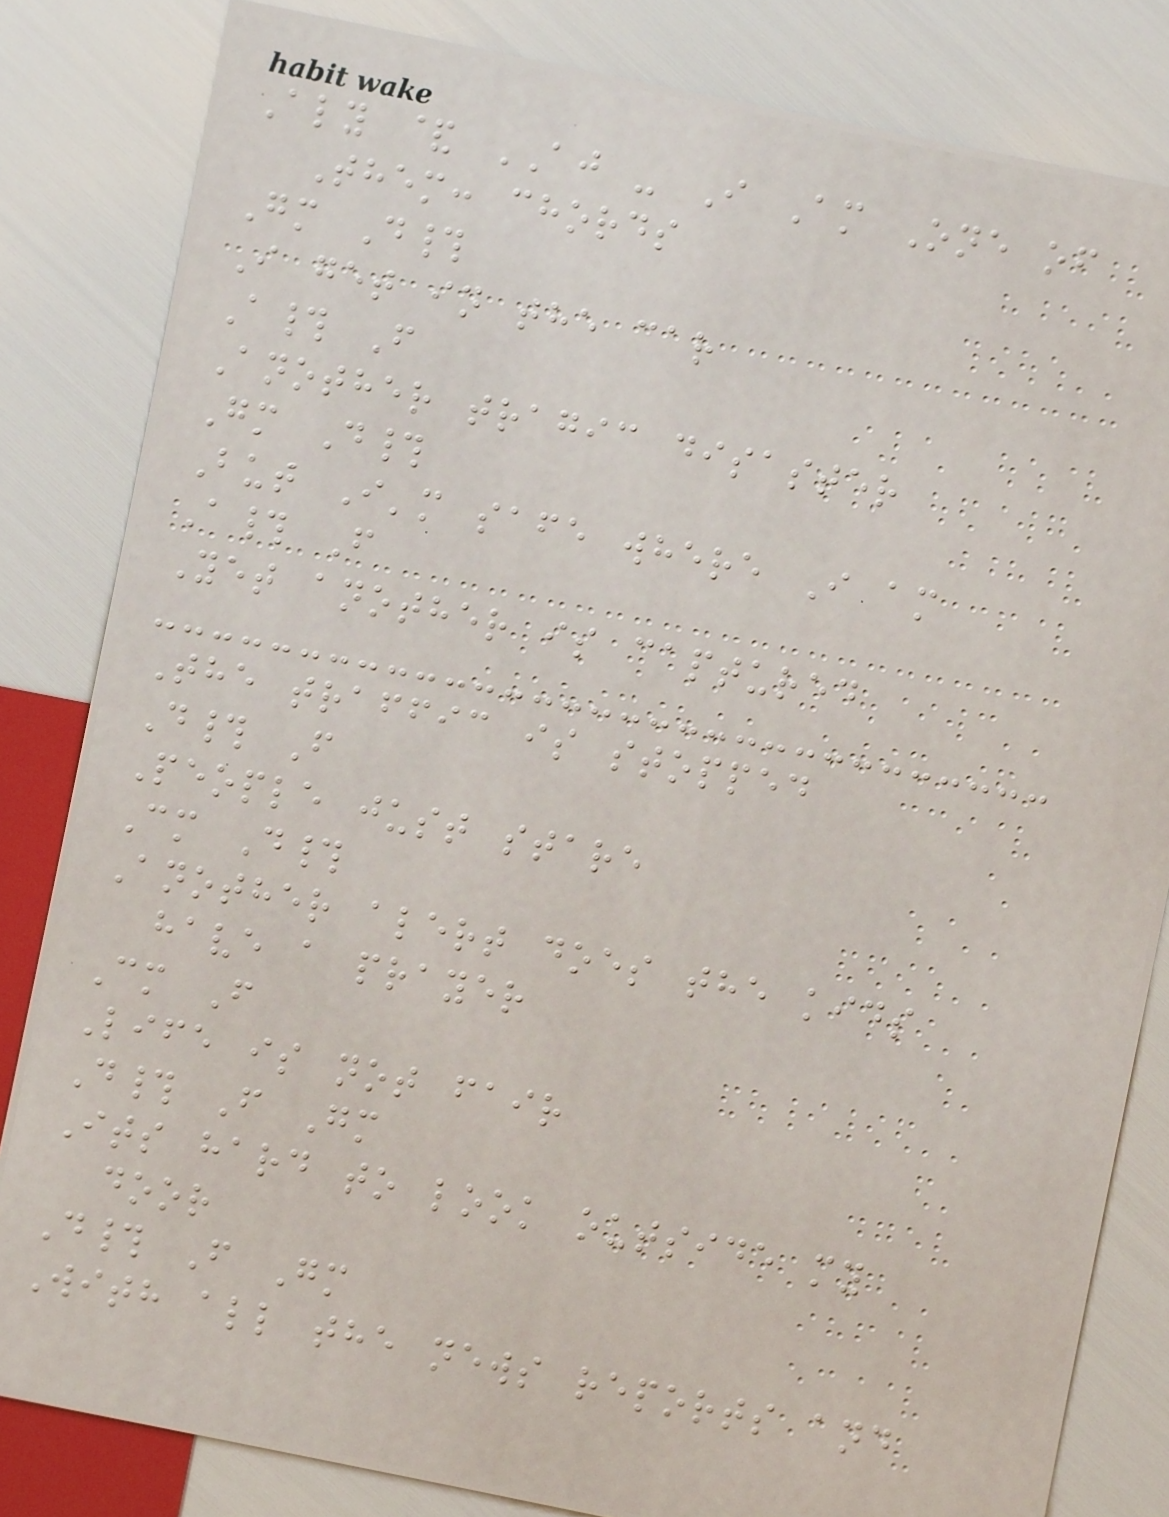Aly & AJ - I Am One of
Them: chords
Gm D#
I get in the car
A# F
Another tragic disaster
Gm D#
But I'm safe where I am
A# F
Yet another is captured
The traffic is stopped
D# F
People just stare
Cm D#
Another alert does the kids
have a prayer
Cm F
Life is not fair
D# F Gm
Its hard to look outside my
door
D# F Gm
With all the news reports and
